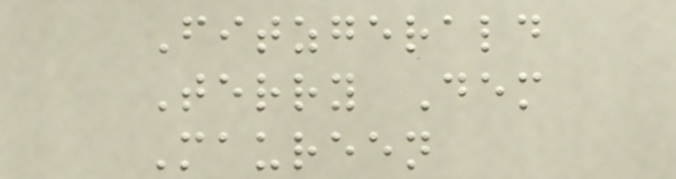Fitzgerald
Terry Dem
Maureen
